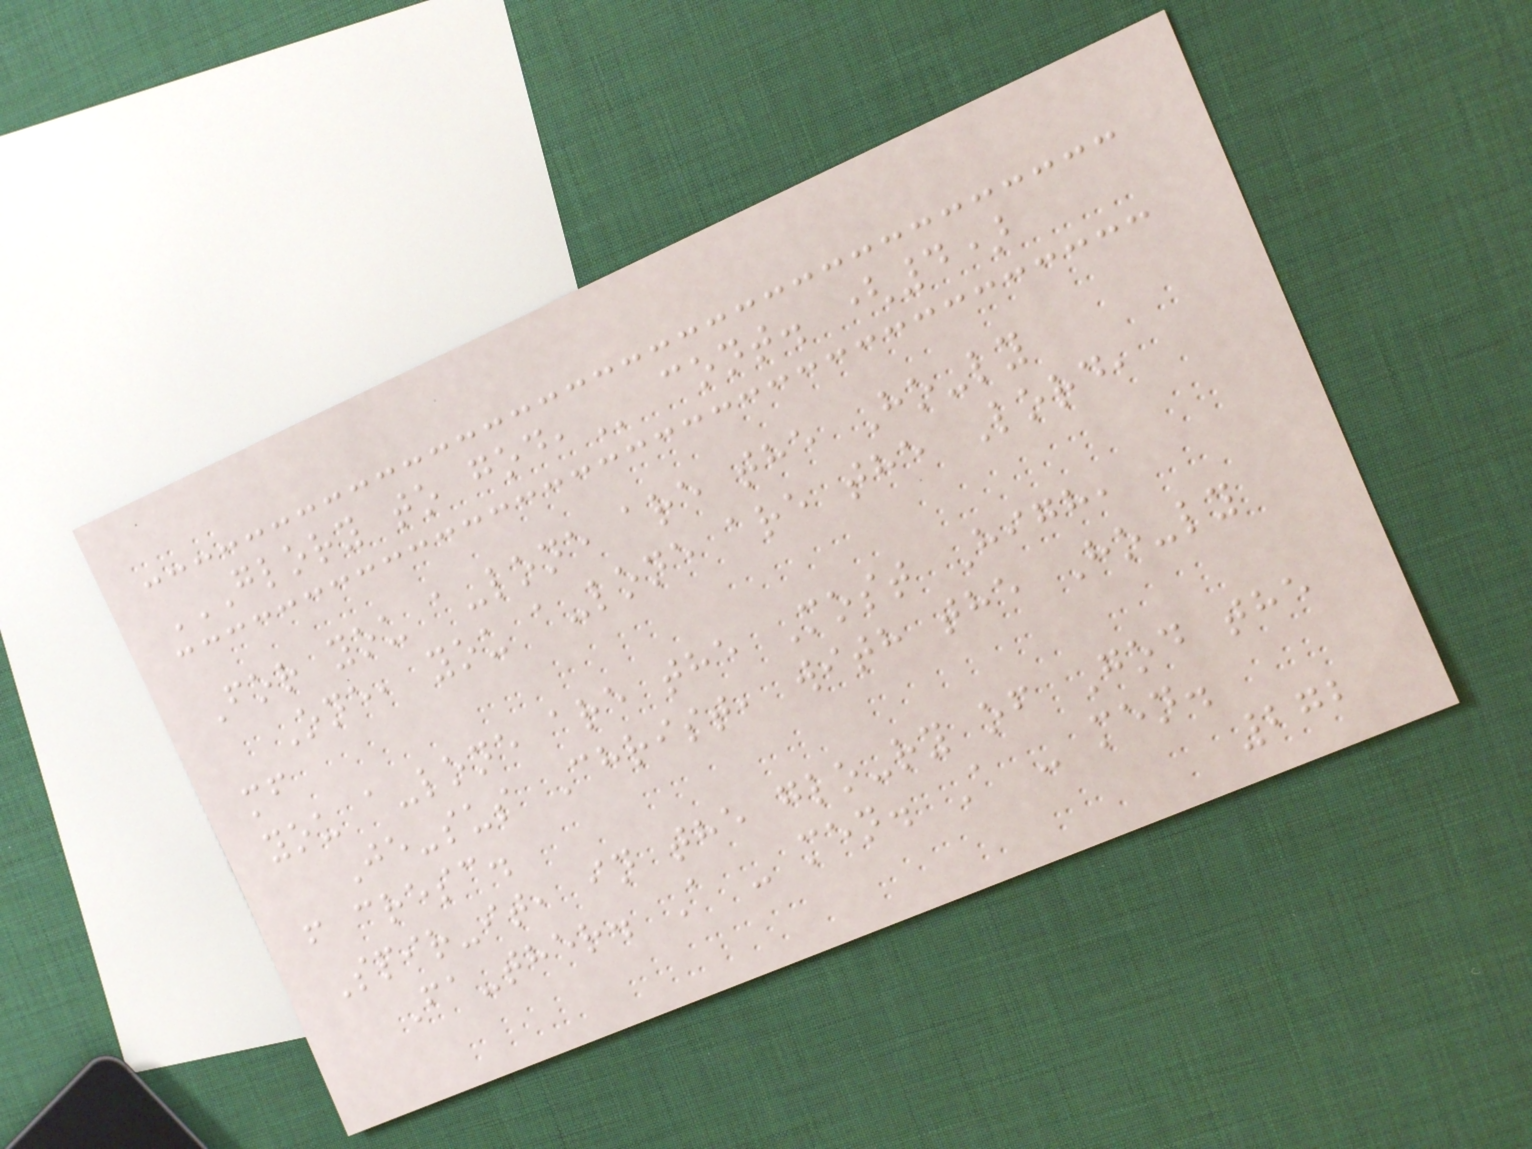GLORY TO GOD, cont. (4)
For you a-lone are the Ho-ly
One, you a-lone are the Lord,
mf
you a-lone are the Most High,
Je-sus Christ, with the Ho-ly
f cresc.
Spir-it, in the glo-ry of God the
Fa-ther. A - men. A - men.
272
